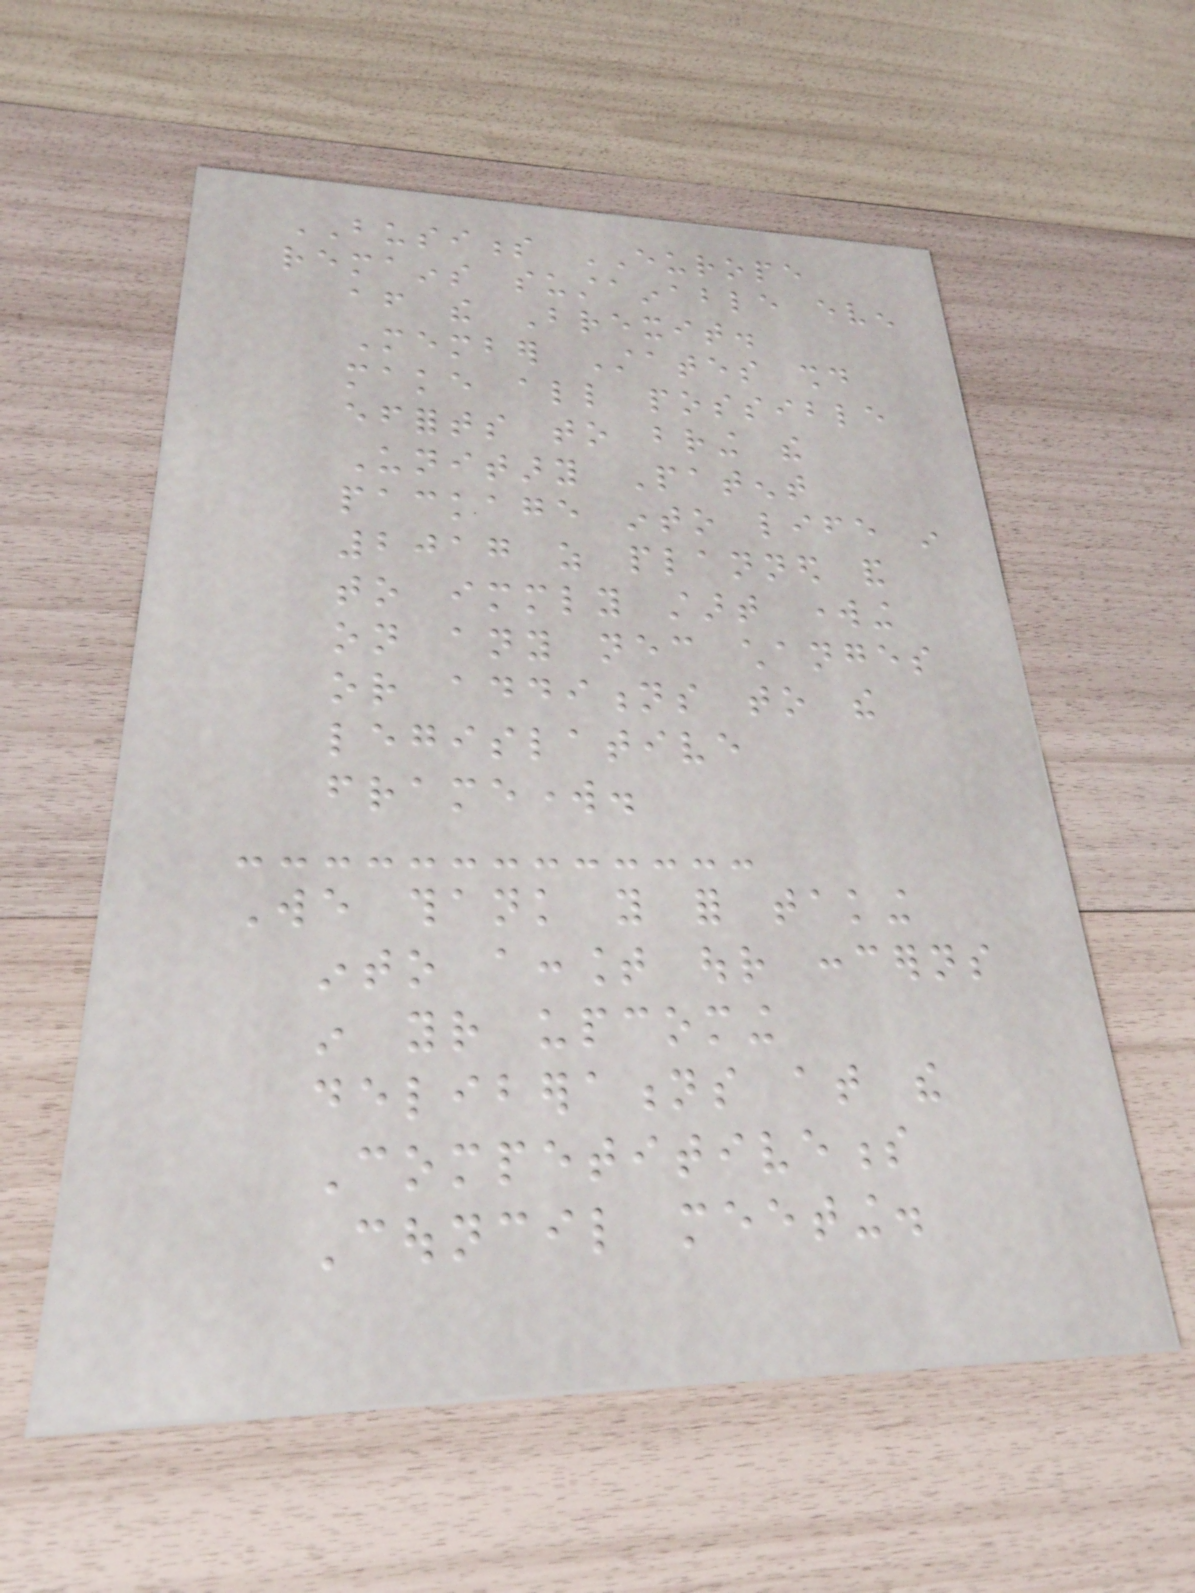BUSINESS EUROPE
remains sustainable even
after the Brexit.
Member States should
make all possible
efforts to bring the
Unitary Patent
package into life in
2017 as planned and
to immediately start working
on any necessary changes
or additions to the
legislative
framework.
We thank you for taking
into account our concerns
in your upcoming
deliberations at the
Competitiveness
Council meeting.
